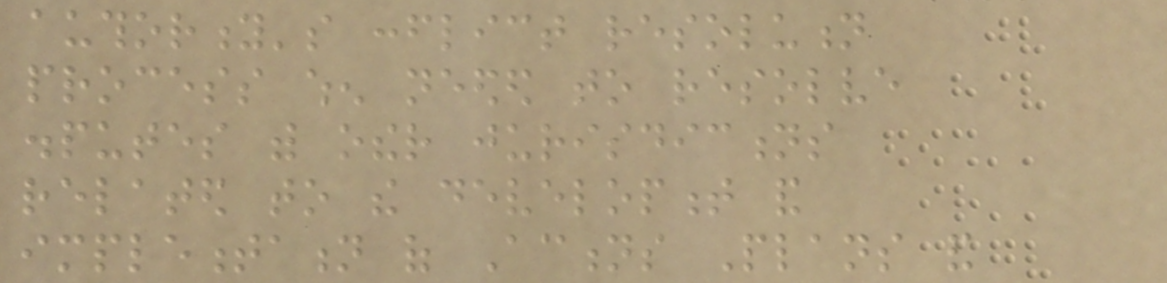authority's conflict resolution
process when needed to resolve
disputes with other jurisdictions
related to the development and
implementation of Actions Plans and
